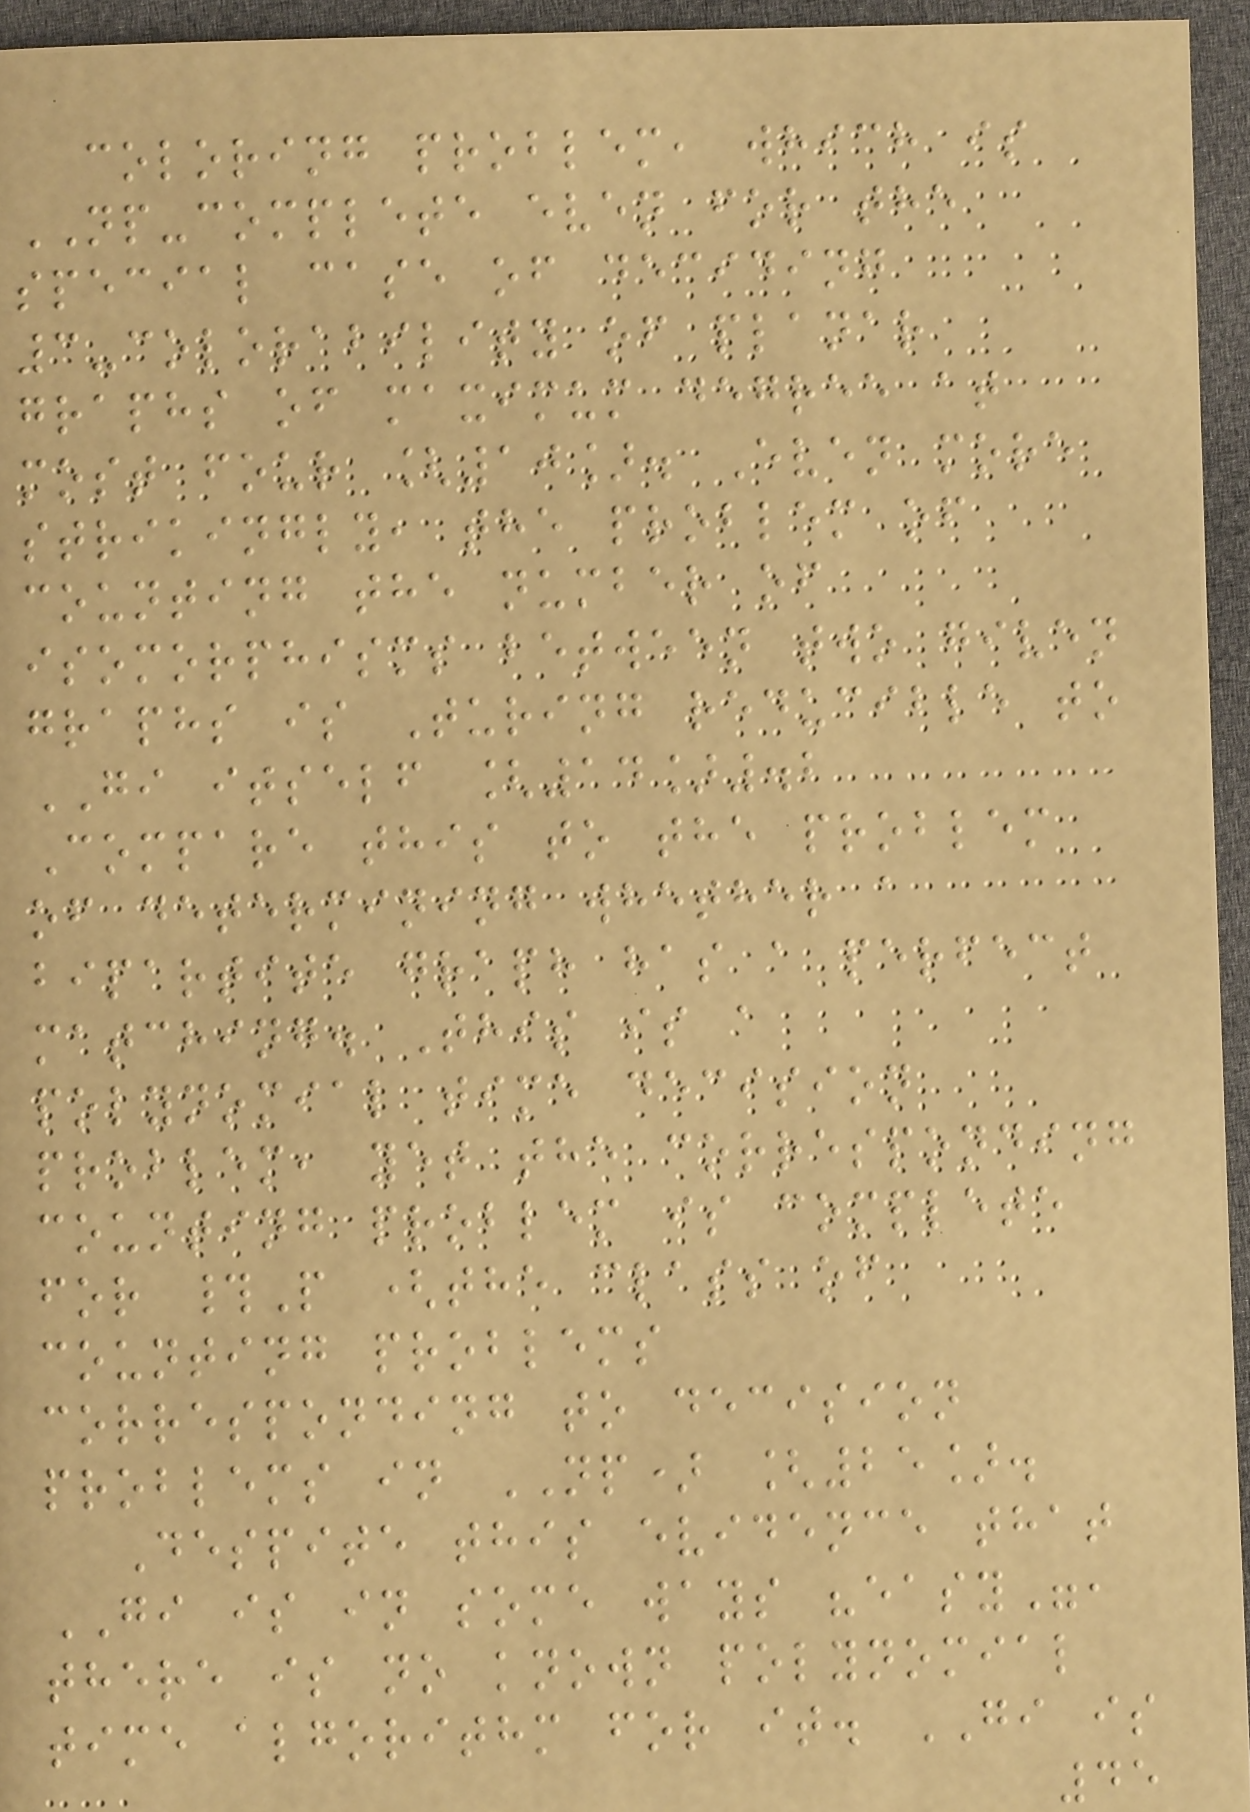coloring problem, which is
NP-complete even for the
special case of deciding
3-colorability of planar
graphs of maximum degree at
most four [10]. Even more
strikingly, the problem of
counting the number of
isomorphisms between two given
graphs is Turing reducible to
GI itself [14].2
Compare this to the problem
of determining whether a
bipartite graph has a perfect
matching. This is a
polynomial time decision
problem, yet the corresponding
counting problem is complete
for #P (the class of
counting problems
corresponding to decision
problems in NP) [25].
Despite this evidence that
GI is in some ways "easy",
there is no known polynomial
time algorithm for it. GI is
45
